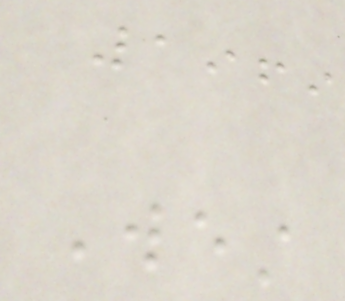1969
West
